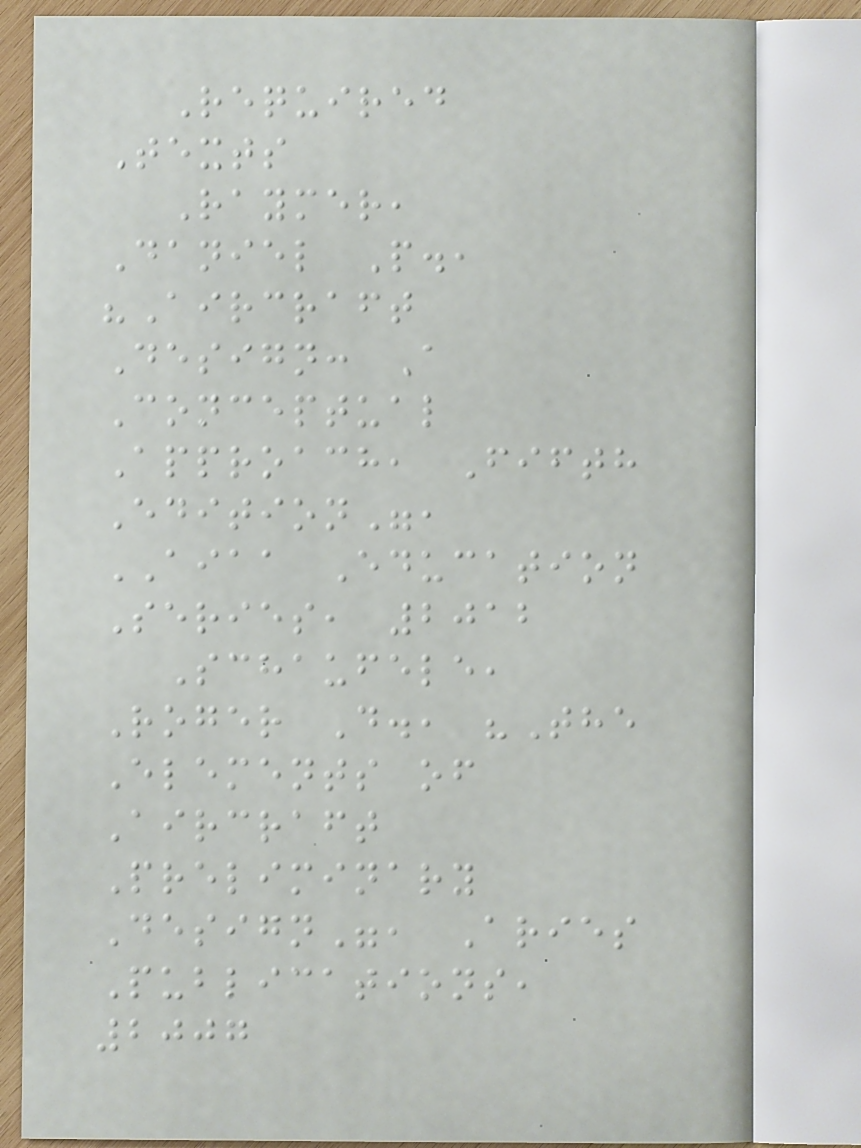Required
Texts
Raymer,
Daniel P.,
"Aircraft
Design: A
Conceptual
Approach, Fifth
Edition",
AIAA Education
Series, 2012
Schaufele,
Roger D., "The
Elements of
Aircraft
Preliminary
Design", Aries
Publications,
2007
